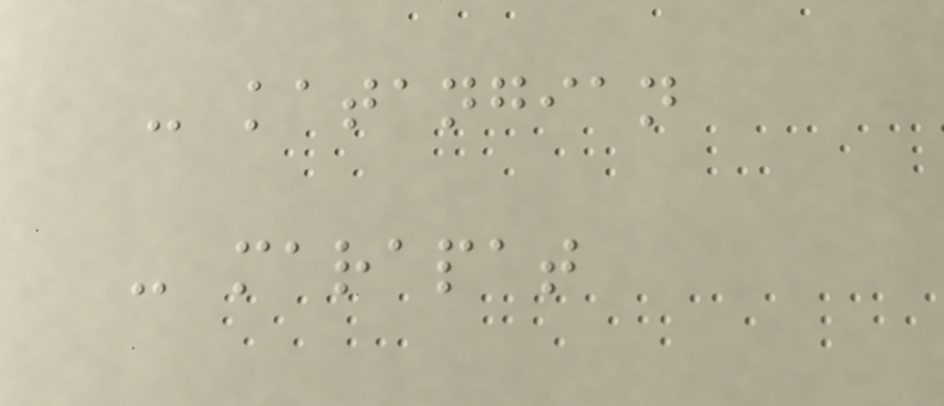- katangian
- marapat
